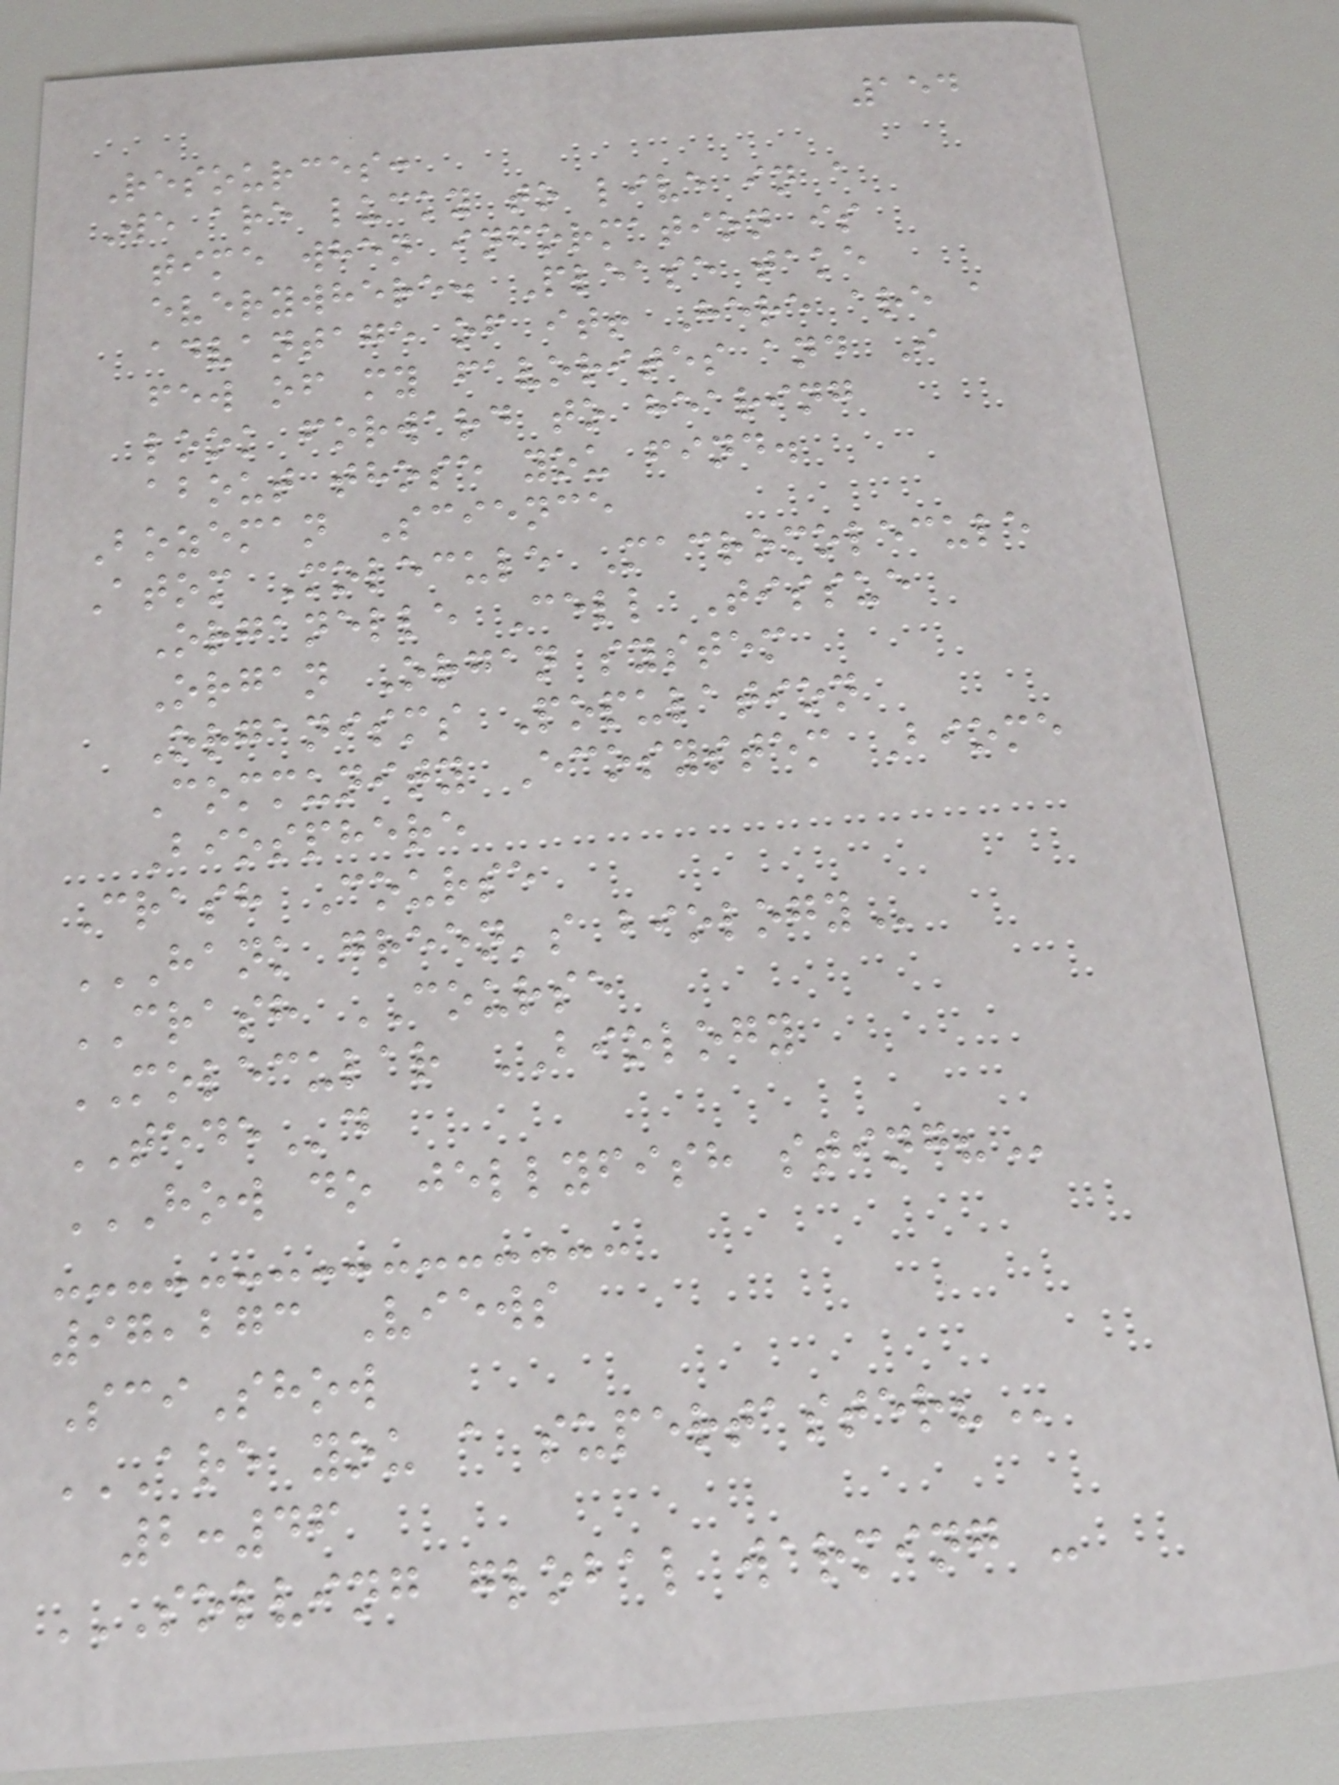154
Resources:
We are lucky to live in a
time when information is
everywhere. Please take
advantage of it! Here are a
few of my favorites and I
look forward to hearing
about those you find.
Bozeman Science
Atom Molecule Macromolecule
Organelle Cell Tissue
Organ Organ system
Organisms Population
Community Ecosystem Biome
Biosphere
Crash Course
HANK GREEN'S BIOLOGY
CRASH COURSE
MOLECULAR BIOLOGY
TEDEd
HOW DO JELLYFISH STING?
97,273 Views
SciShow
ARE YOU A SUPERTASTER?
2:46
SOLVING GLOBAL WARMING -
